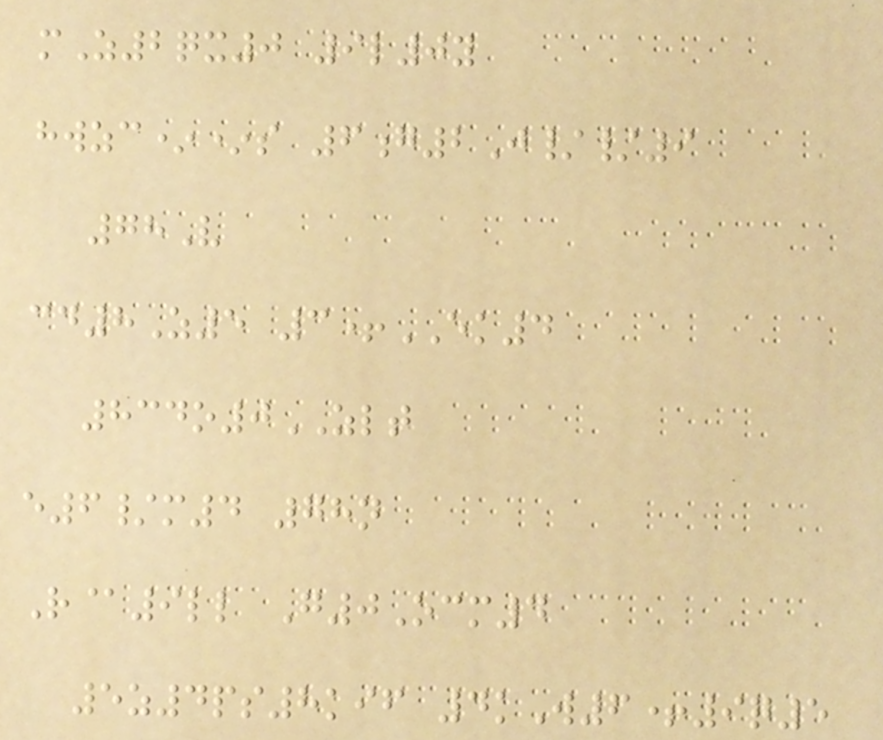mZ2qx0 9l0y
hwzc**s 6g2J//9
78V
cd8Z5 3+EK4
834o0ZLT
e6/m4 78n
R@9ll G0Ocm4
5z4ps8kif 4kW6+9q5
